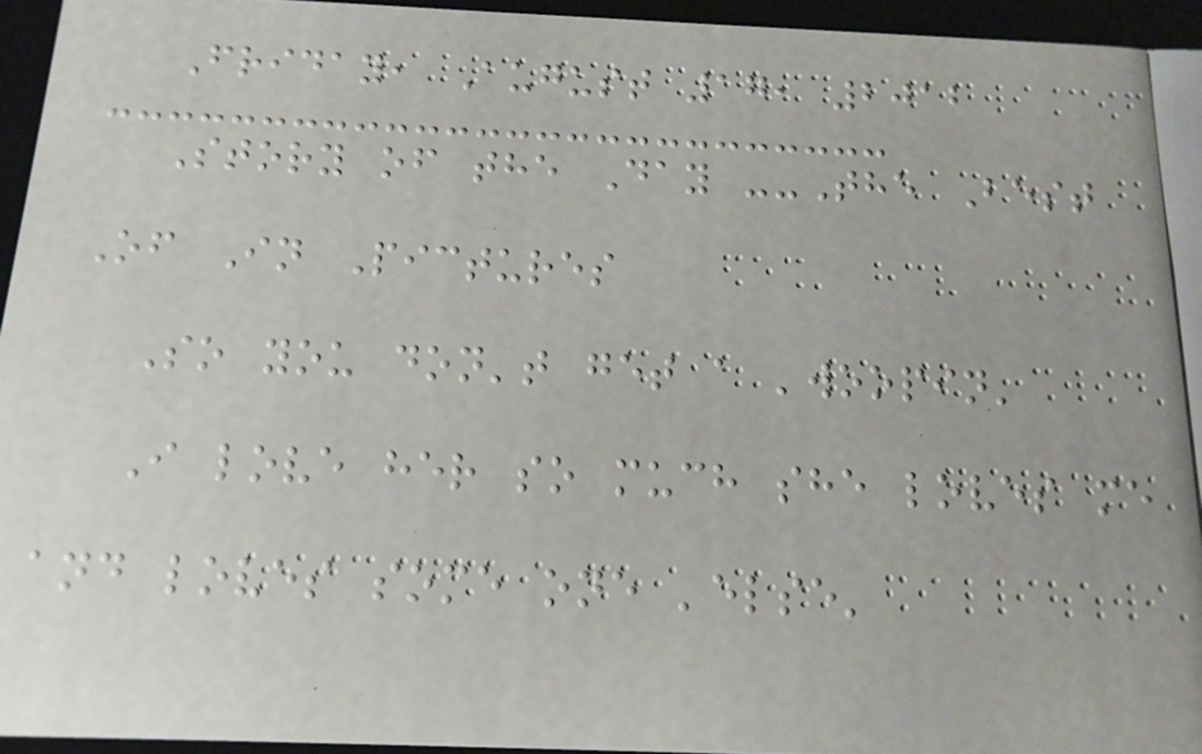Friday, August 17, 2012
Story of the Day --The Best
Of In Pictures
So you don't get a 'woopin'
I love her so much she loves me
and loves some one 'else'
